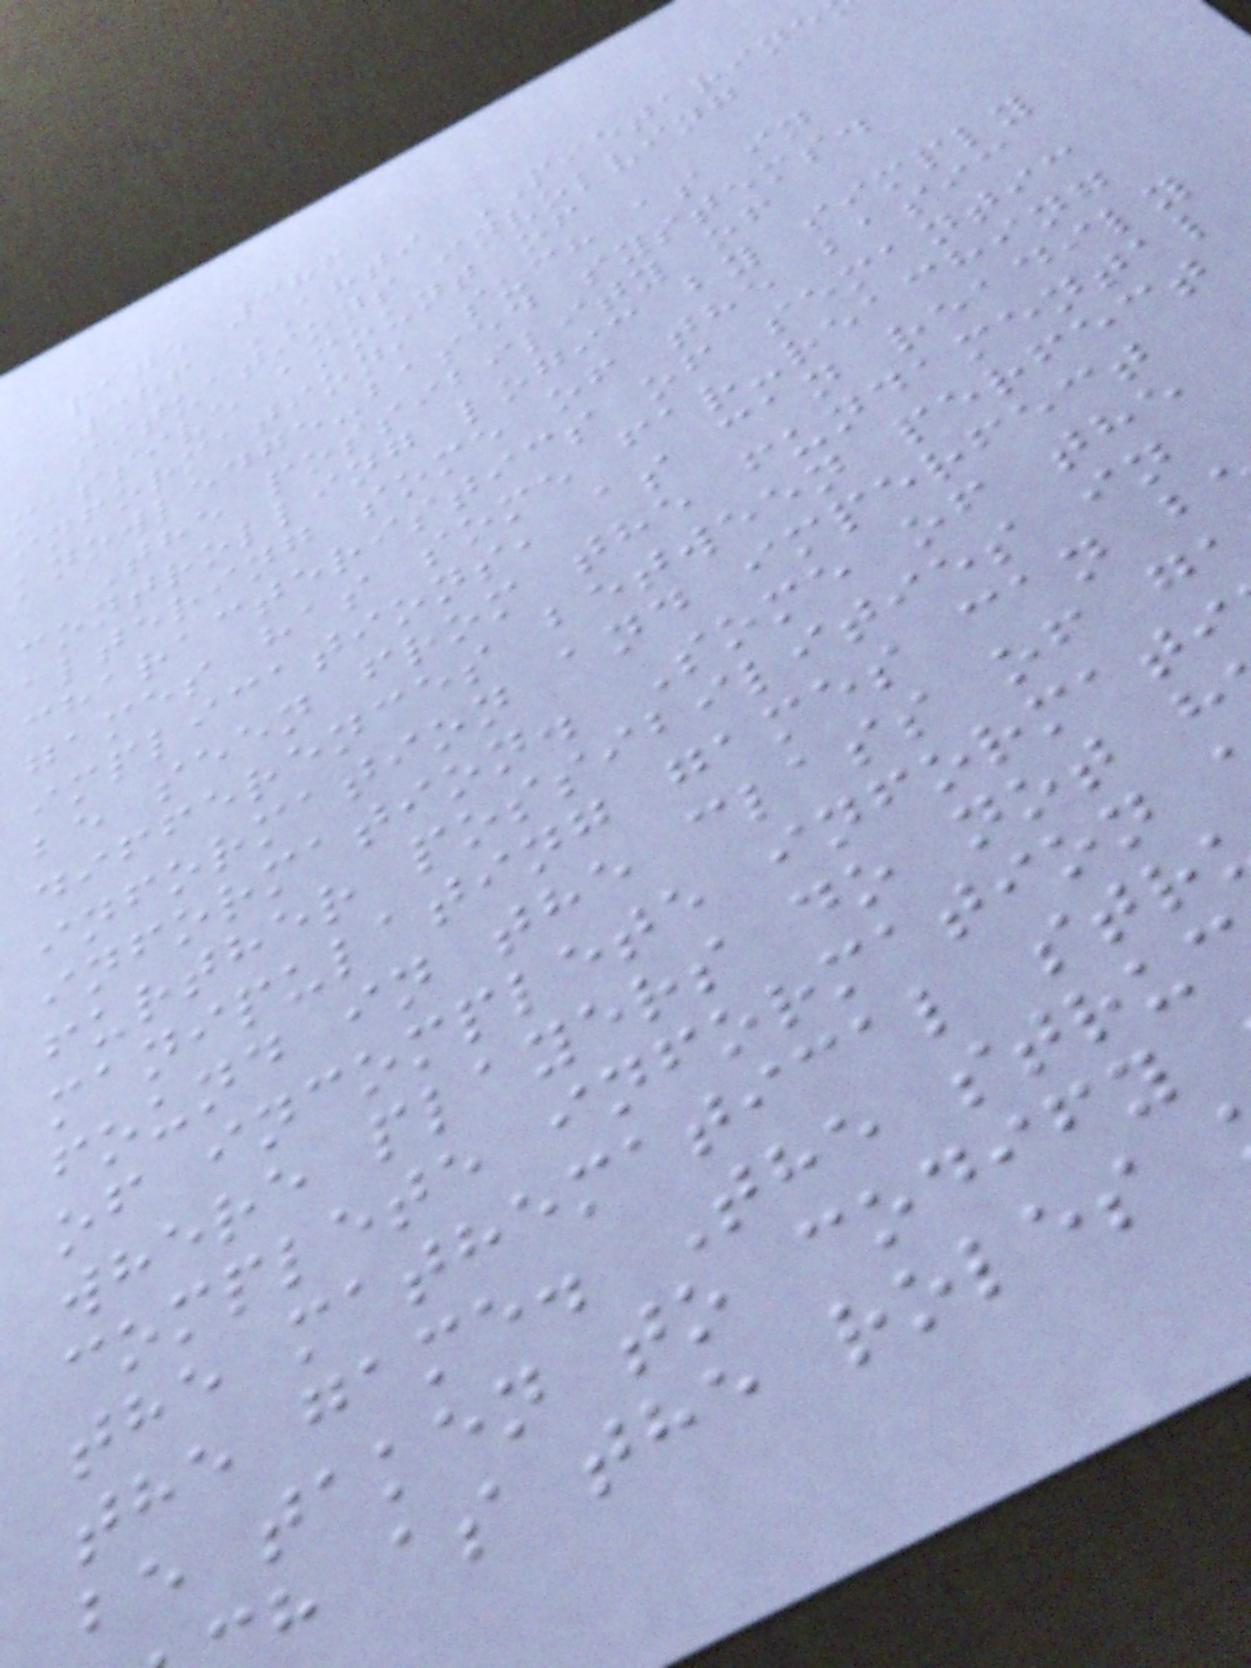page 386
386 AHTI PIETARINE
situations involving
massive amount of
information, such as in
knowledge-based systems.
The possibility of
controlling logic by simply
altering some of the basic
characteristics of semantic
games has some far-reaching
implications, as can readily
be seen from the fundamental
differences between perfect
information and imperfect
information. Some of the
further possibilities in
manipulating games can b
found in the class of g
of incomplete informati
where players do not h
complete information
the mathematical str
the game. The stru
be taken to codify
h as the roles
